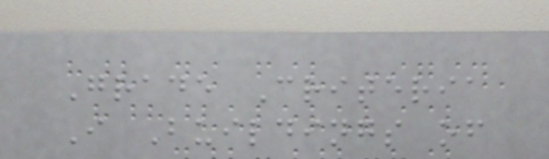Grade Criteria
I Buildings of
